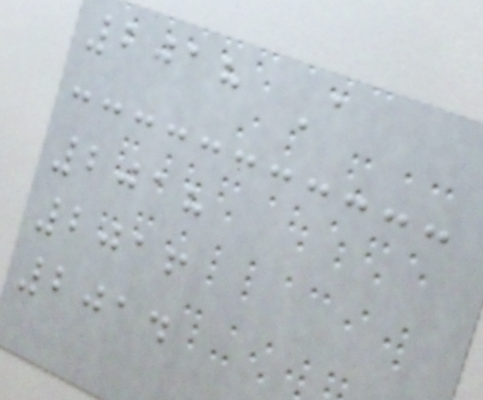2018 A
2018
2016
2014
